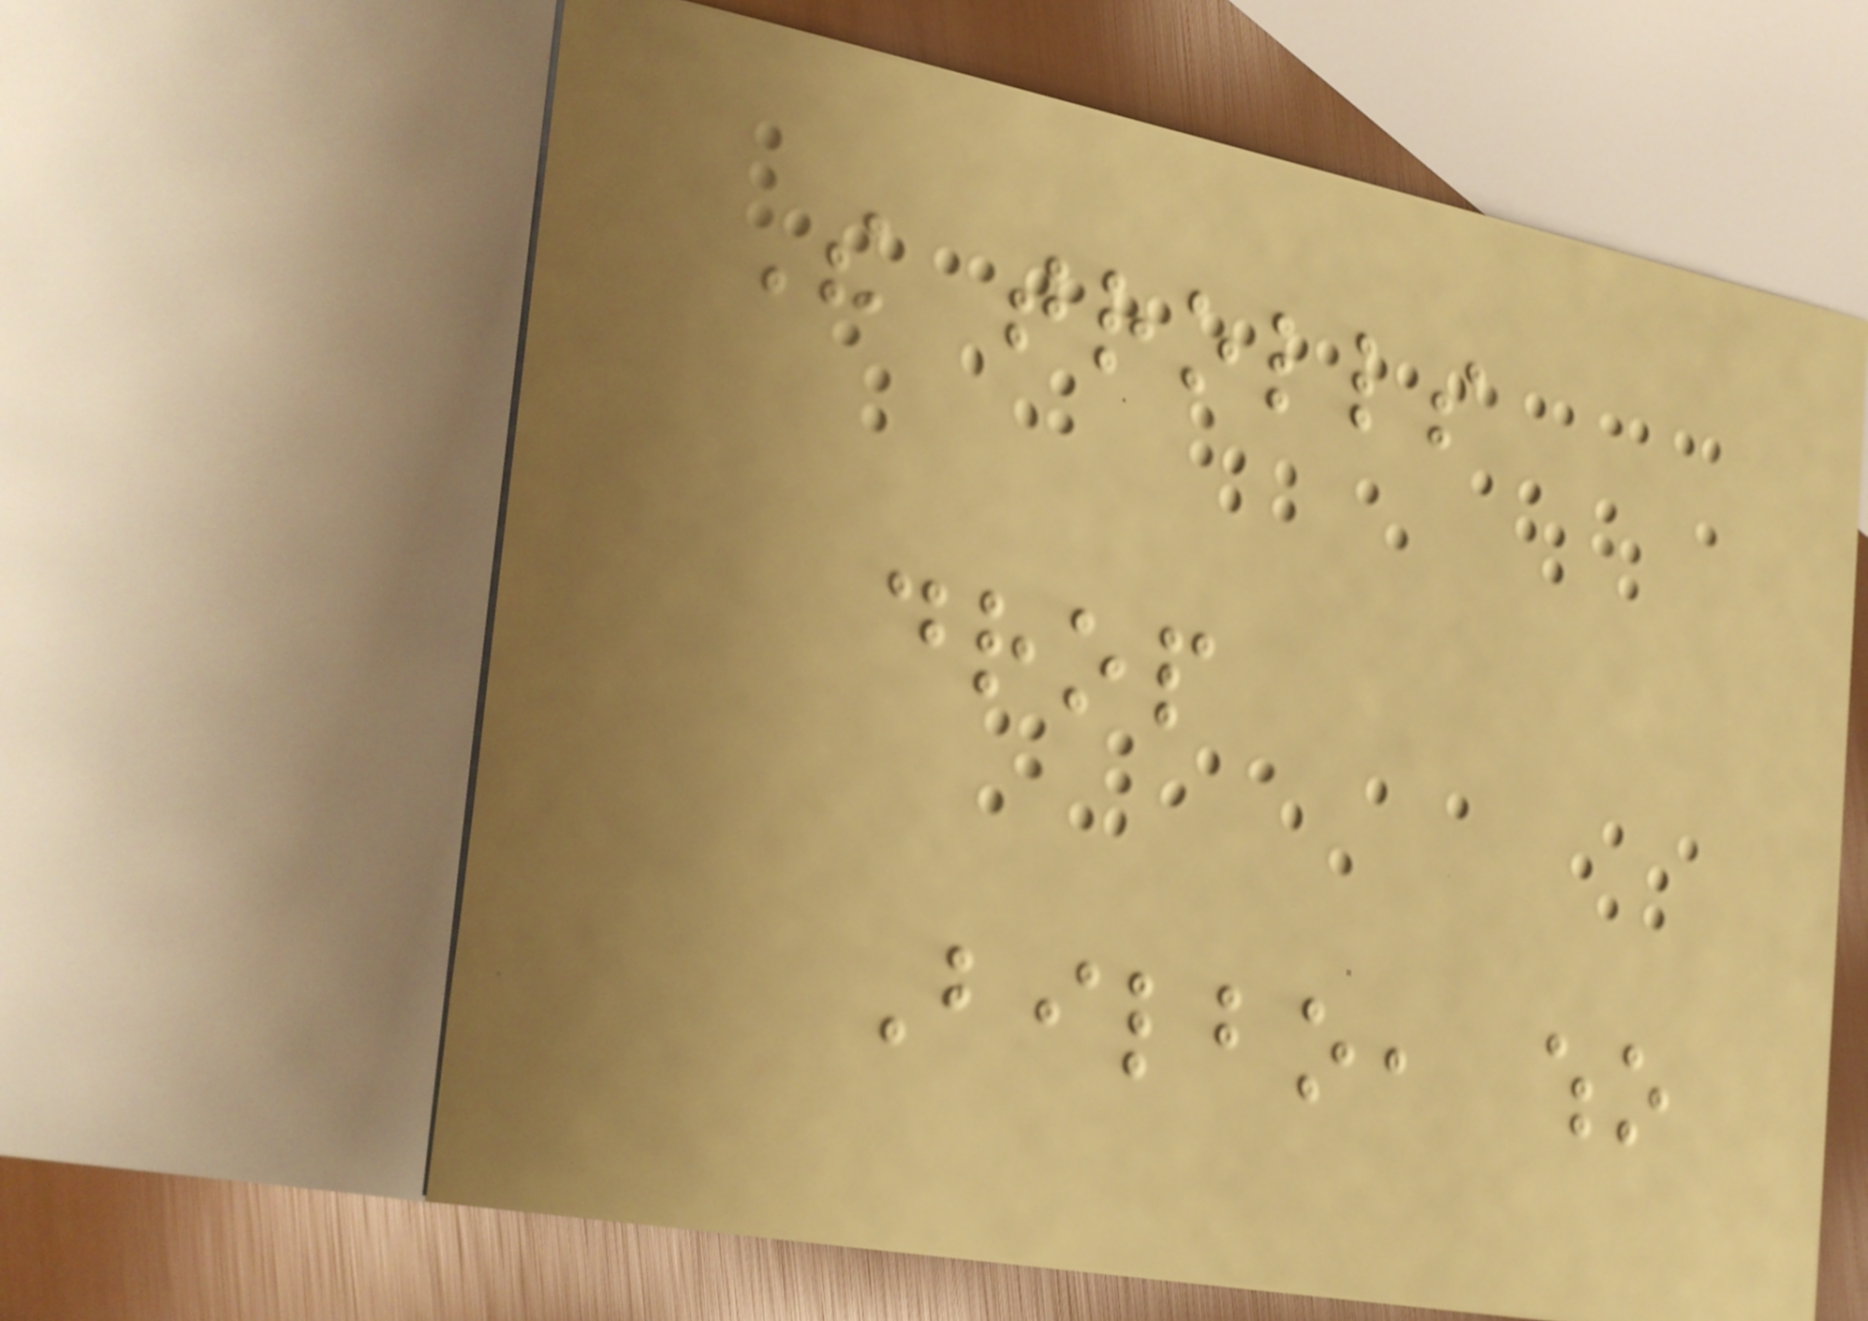The trolls
drop
Bilbo, who
